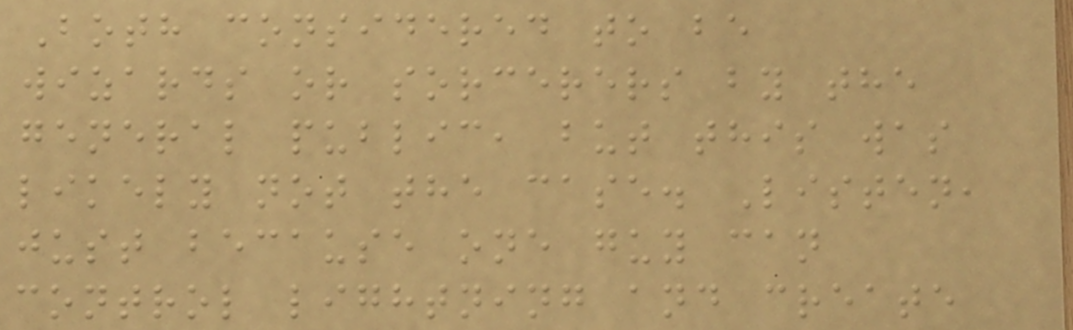Both considered to be
wizards or sorcerers by the
general public, but this was
likely not the case. Listen,
just because one guy can
control lightning and create
